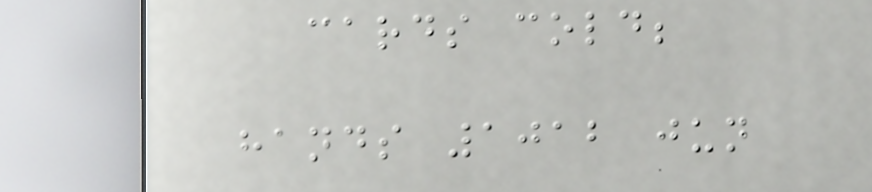cards cold;
hands 1012 jun
